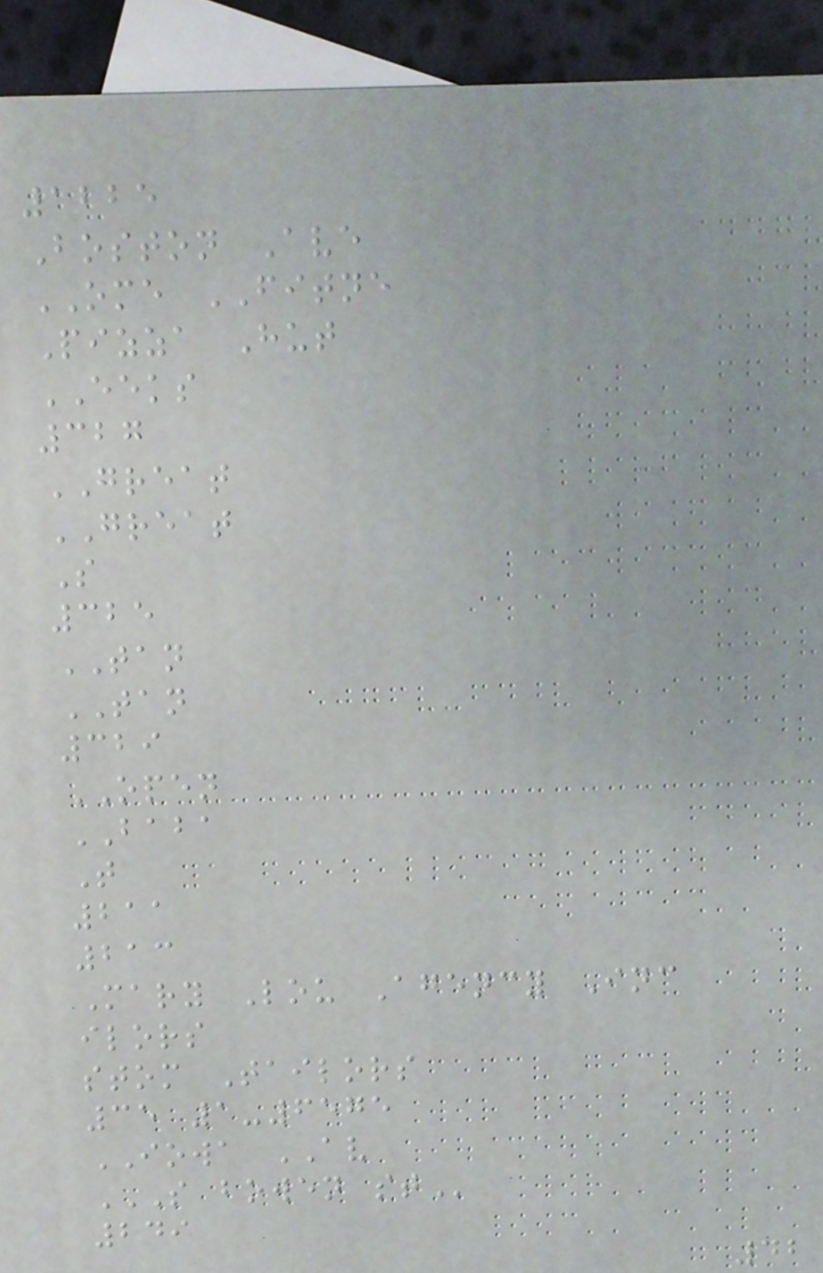1225
Boston Ave
OME FITNE
Pizza Hut
EEKS
327
GREAT
GREAT
S
325
TAN
TAN
329
OPEN
BABA
T
211
213
Mary Lou Agency Inc
ilors
stom Tailors
35 1-6575
IOWA AV
S BOWEN ST
249
42
